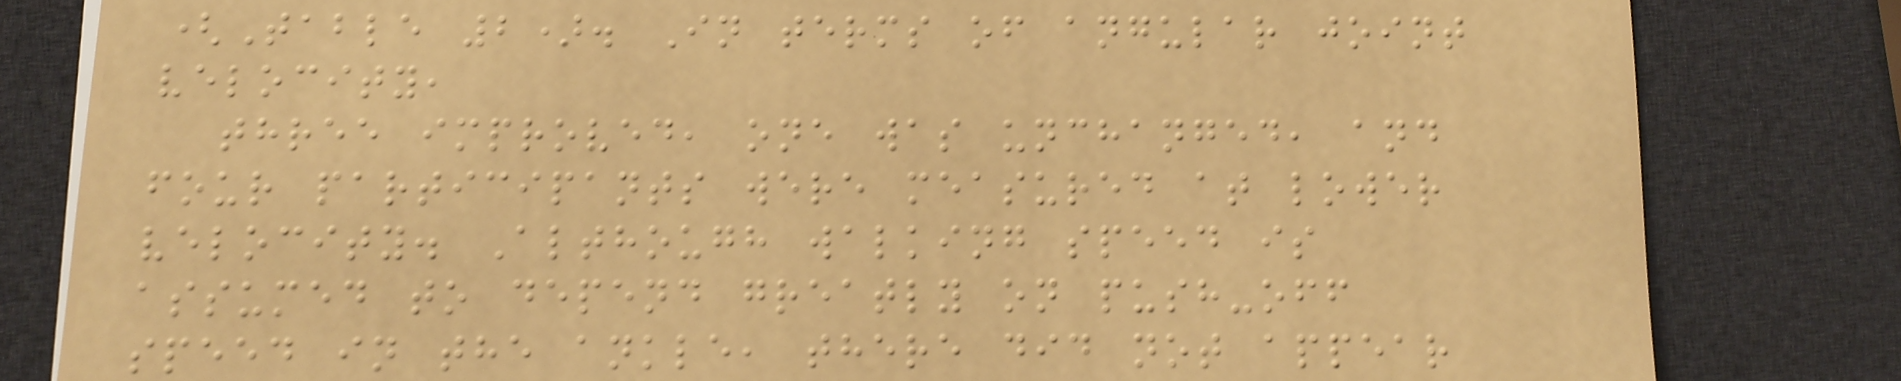(Table 2). In terms of angular joint
velocity,
three improved, one was unchanged, and
four participants were measured at lower
velocity. Although walking speed is
assumed to depend greatly on push-off
speed in the ankle, there did not appear
